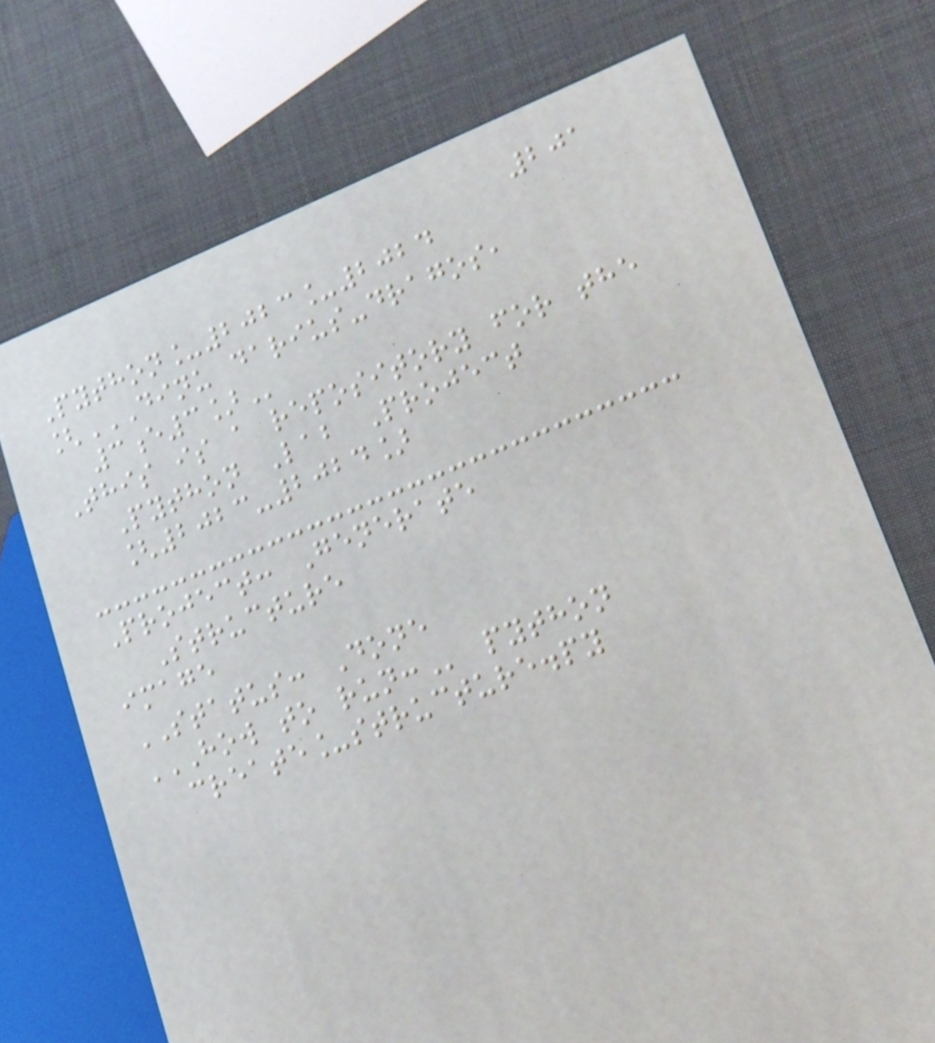201
Python_2023_2024
[DINU DARIUS-DRAGOS,
3E3]
This is a repository for the
Python Lab Project
[2023-2024]
Project: Generate
Structure
image
STATUS: Done
HOW TO RUN: python
create_structure.py
